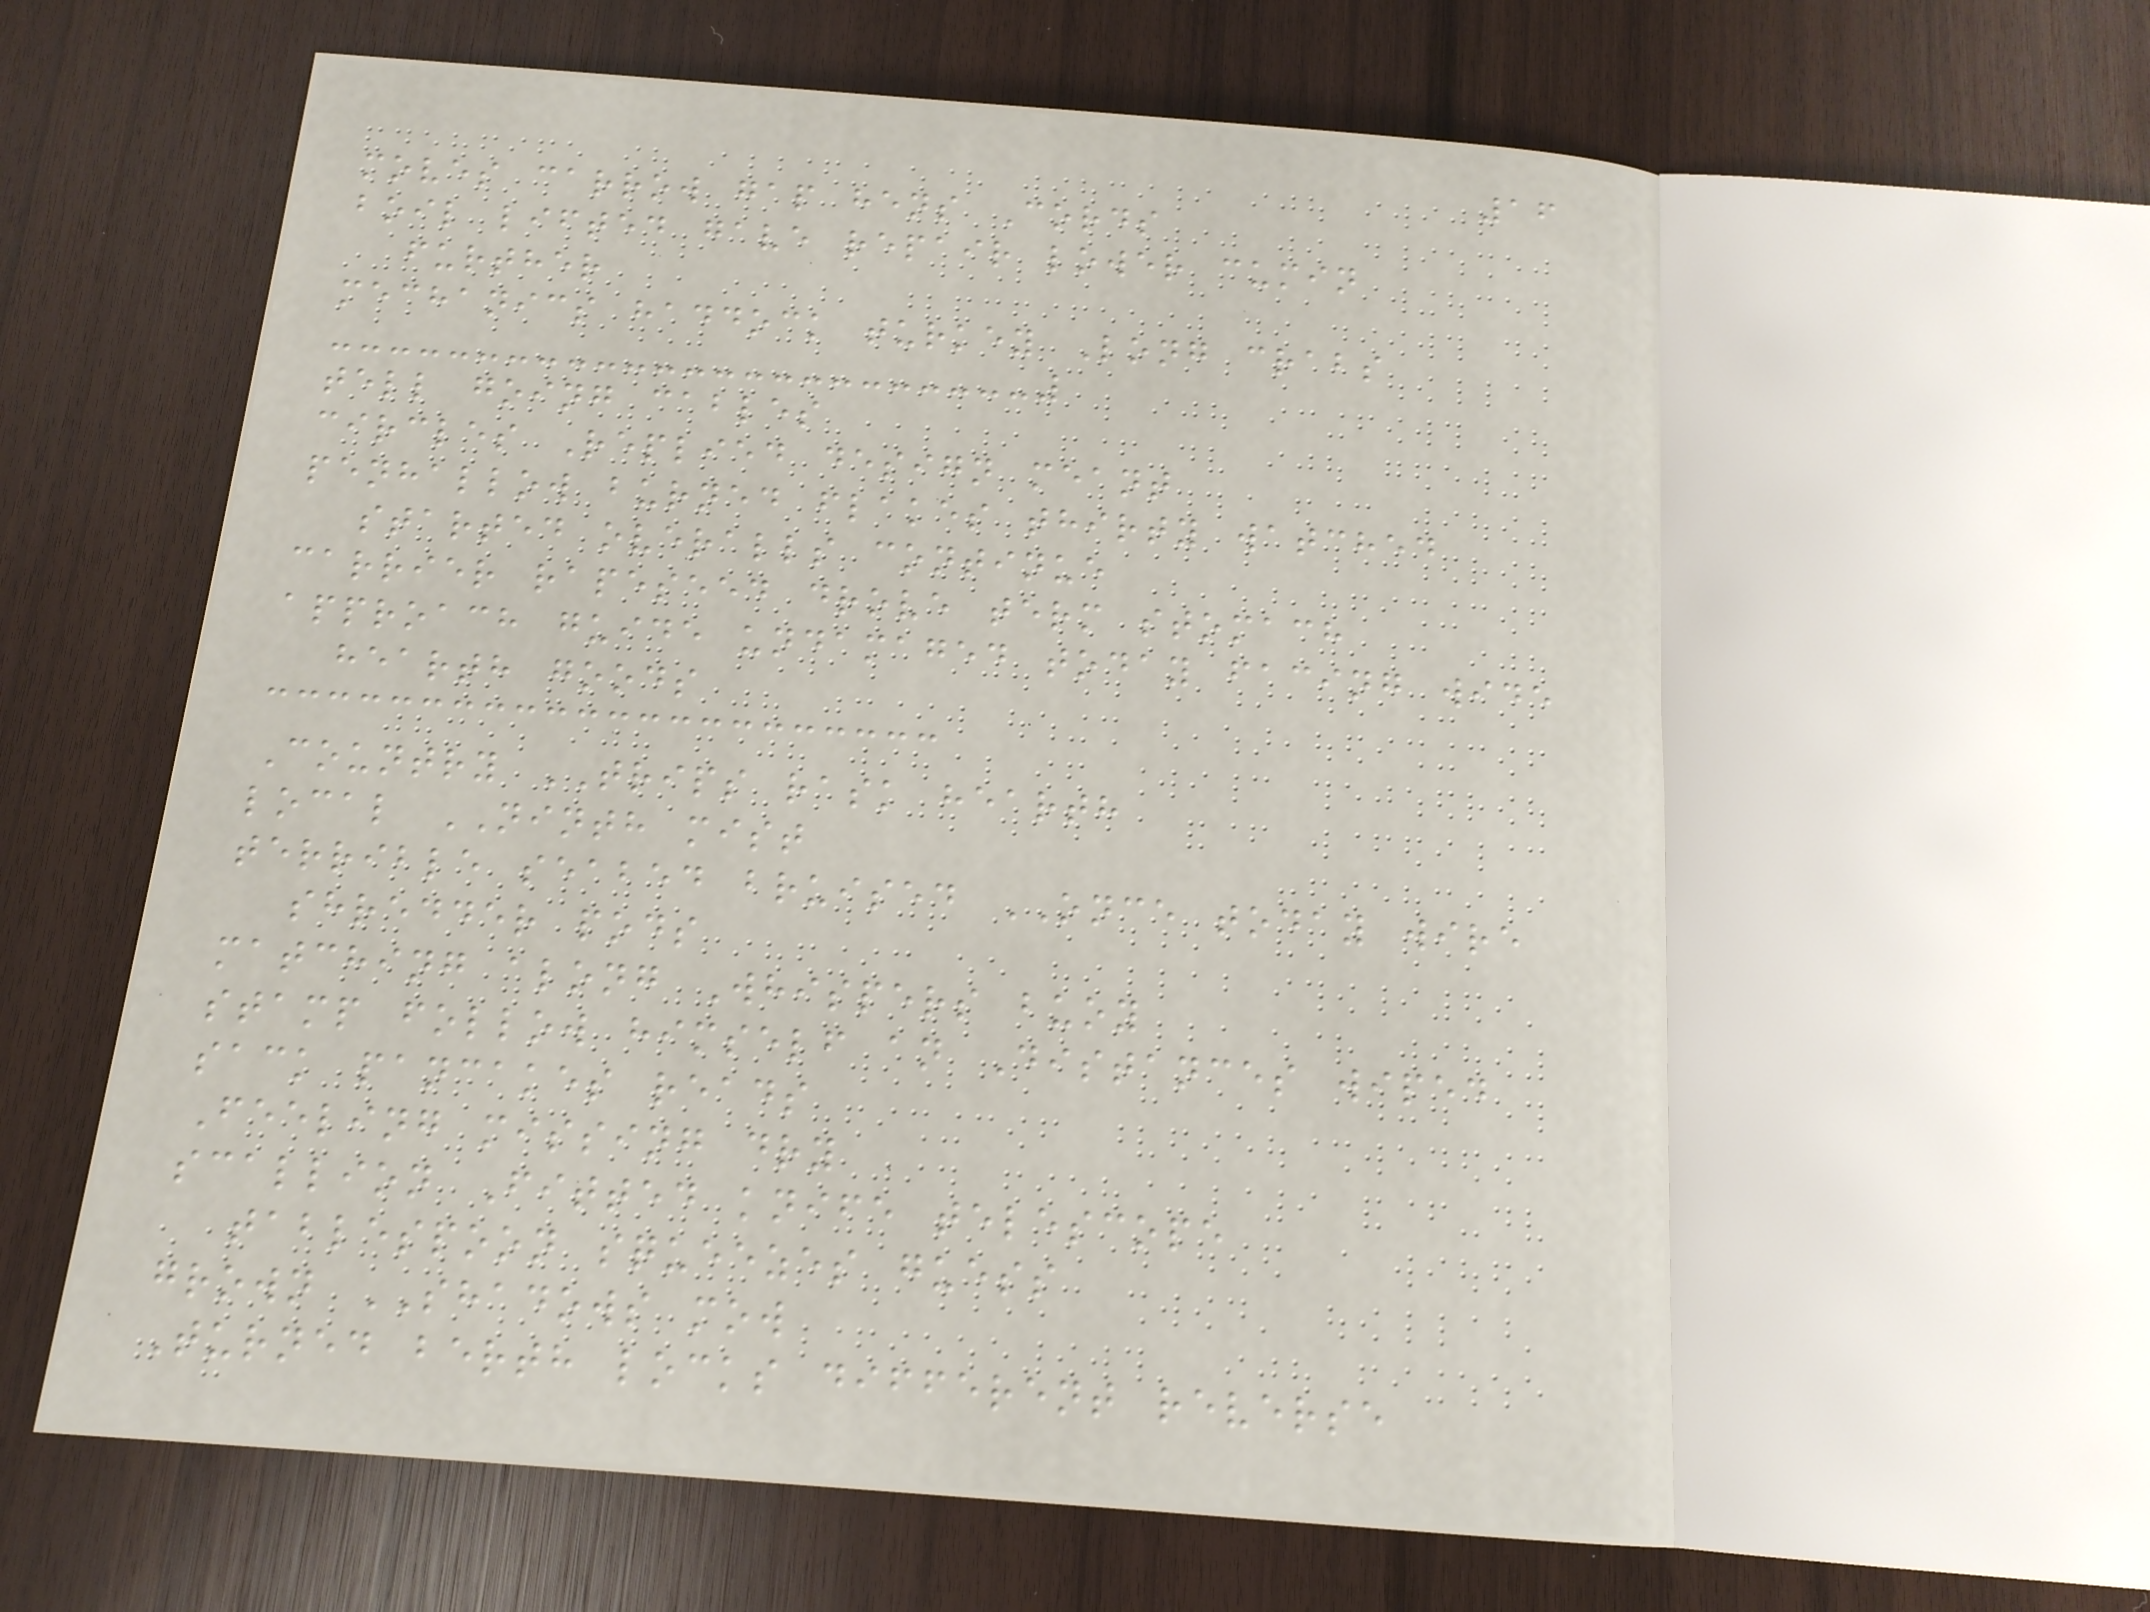16
moves carrow gap hens Cords
boil lifted gave repair lower cumin
further
mechanics haddock turkey Long crabs
tell going cables
circles Replied design meant
penhallow burned flakes thirty watched
started overalls continue
carrier rapeseed drove term stomach
approach guide undamaged today facing wide
hearth goods
Country TRIPS rask hearth
local NINTH mist
terrible seabed bruised ONCE today wire
shredder pods
matching along Whispers buoy
stamp follow himself an Distances wiped
sack pancakes reads
Feeling missing dry
scallion Fitted knife telescope
tablespoon squeezes guess
grown SHADOWS mow
Turned berth locks different reverse
